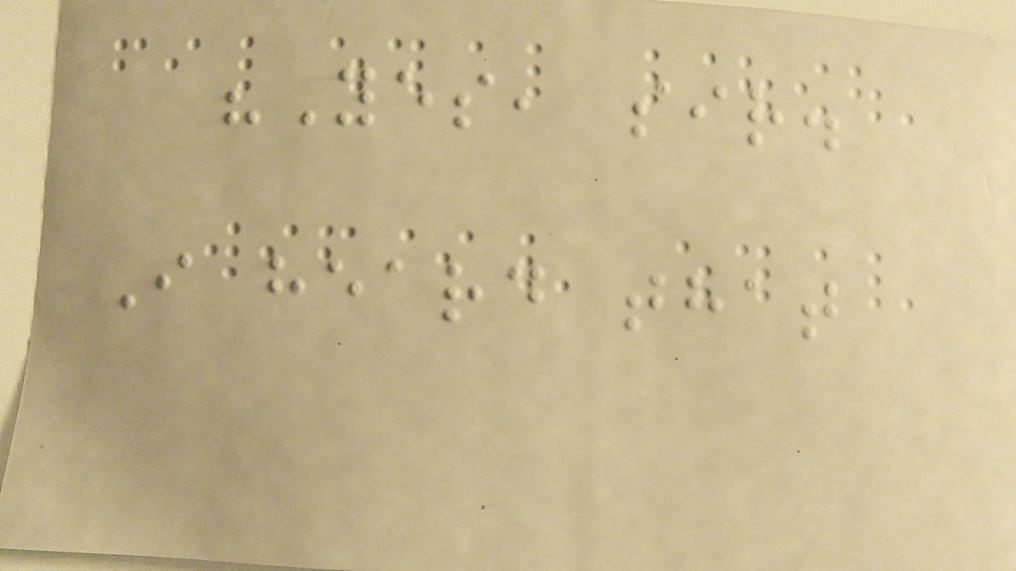"Yes, sir.
I heard that
